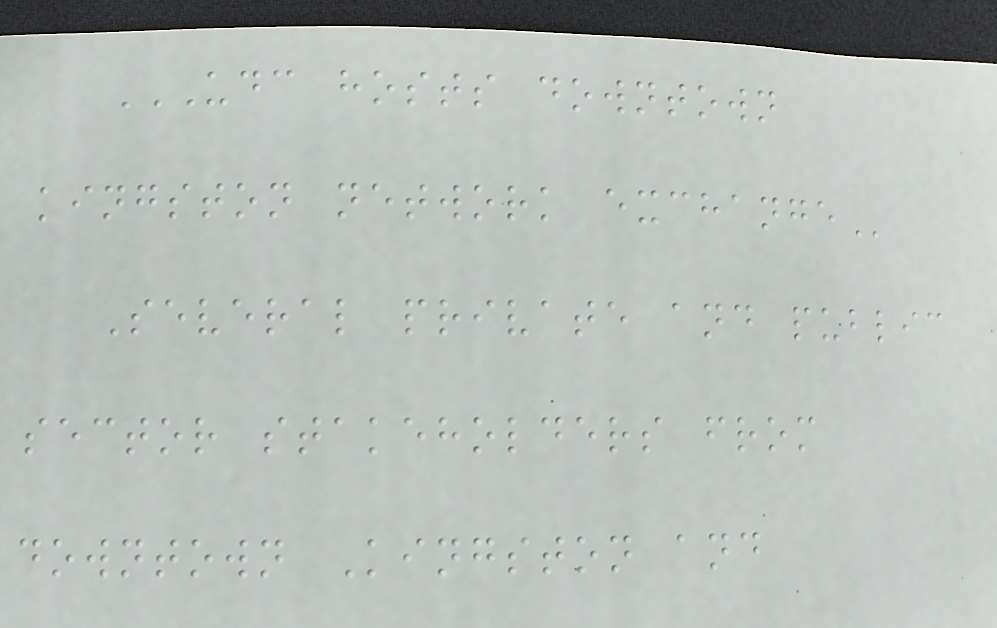UDC HOSTS DOWNTOWN
KINGSTON NETWORK EXCHANGE
Several private and public
sector stakeholders from
downtown Kingston and
